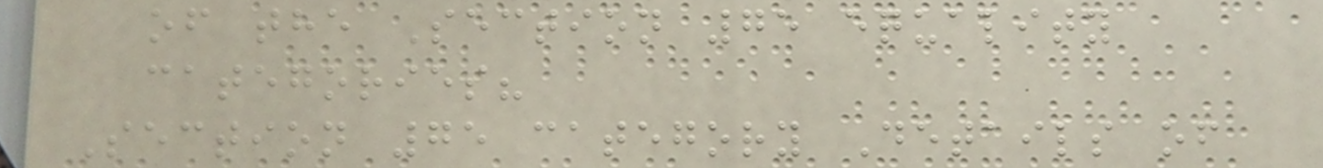of the Section 75 equality
categories?
Section 75 category Details of
